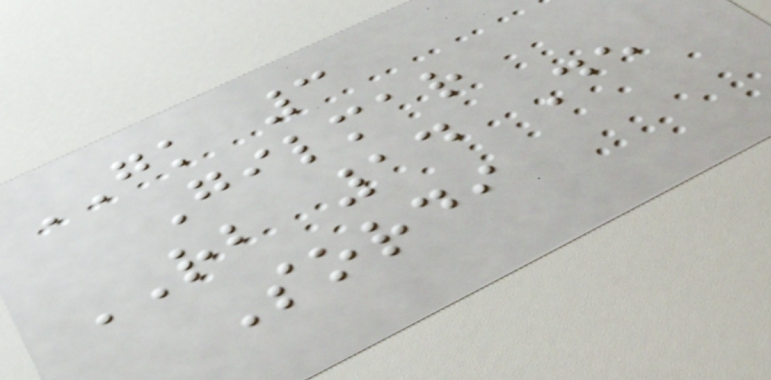GK 3
Gilmar
RB 14 De
Sordi
